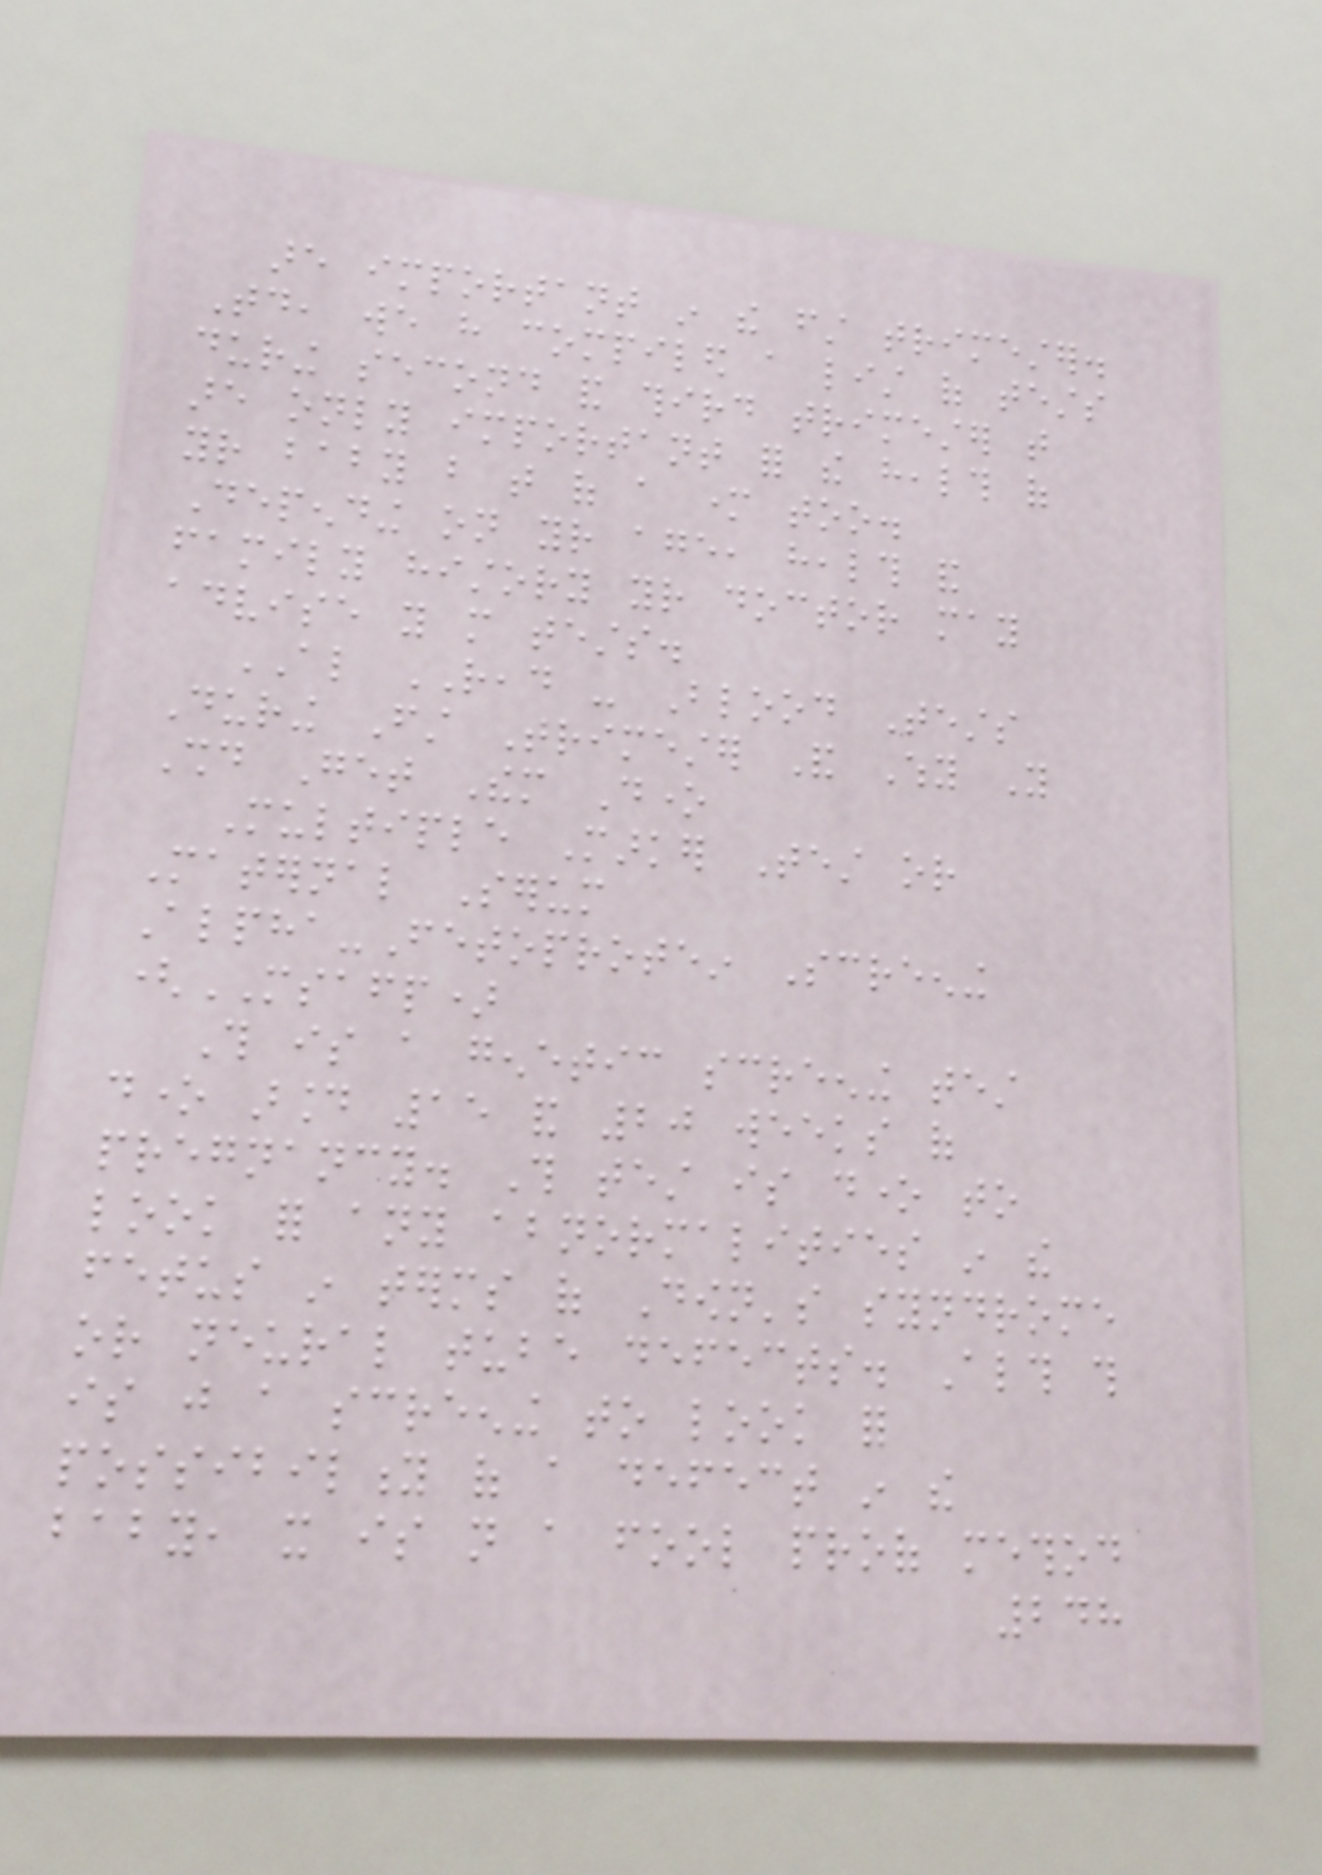are important in the first trimester.
Today, we have compiled a list of tests
during second and third trimester that
are only important for the health of
your baby but that of a mother too.
Depending on your age, health and
family history your doctor may
advise you more tests.
ALSO READ - Blood Tests
During First Trimester And Why You
Should Get Them Done
Multiple Marker Test or
Maternal Serum
Alpha-Fetoprotein Screening
(MSAFP)
This is a genetic screening test
done around 15 and 20 weeks of
pregnancy. This test is done to
look for any abnormalities in the
fetus in terms of Down's syndrome
or neural tube defects. Although this
is just a screening to look for
possibility of a defect in the
baby, it is not a fool proof method
248
